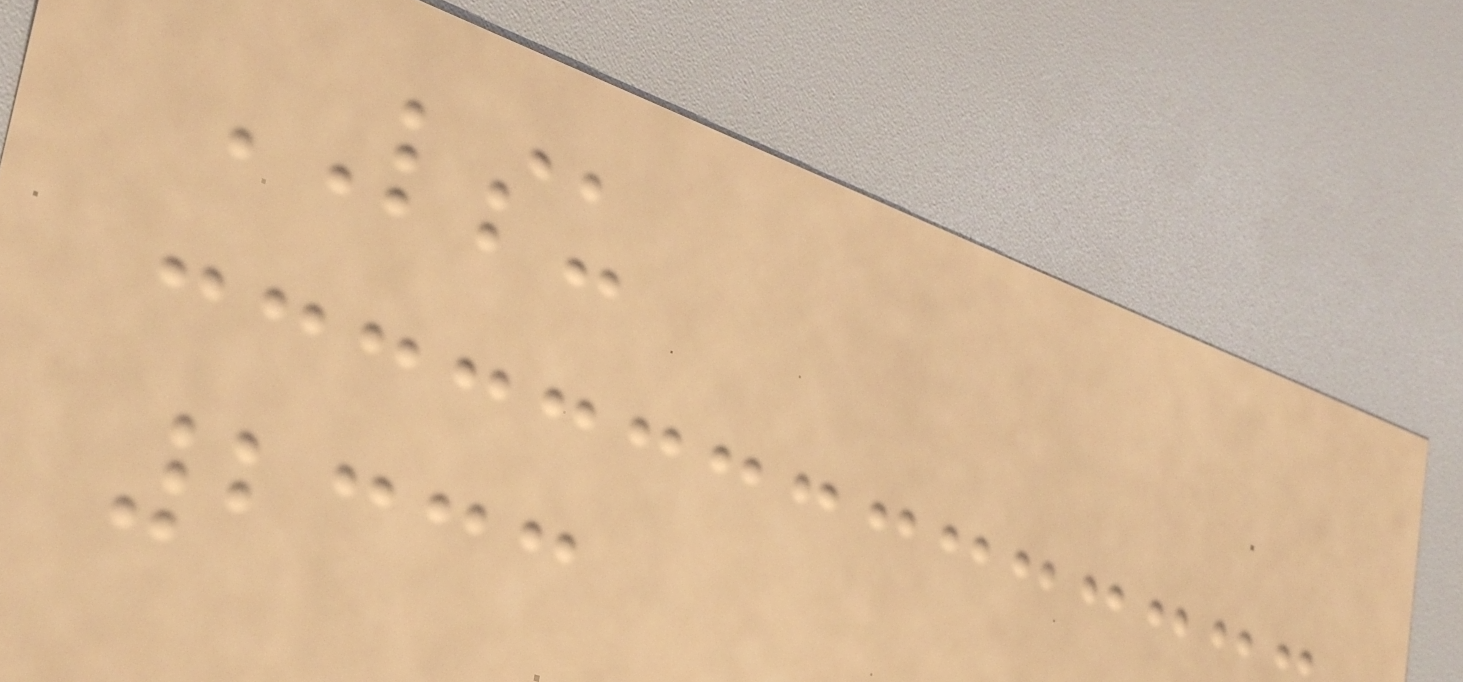LSU
2333
